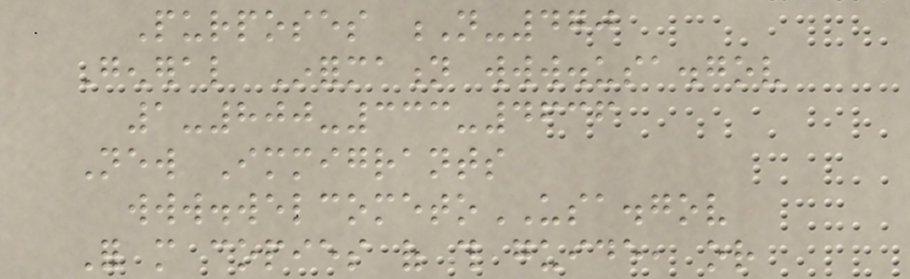Purposes N-470
General Information www.usa.gov
1-800-333-4636
New Immigrants
www.welcometoUSA.gov
For more copies of this guide, or
